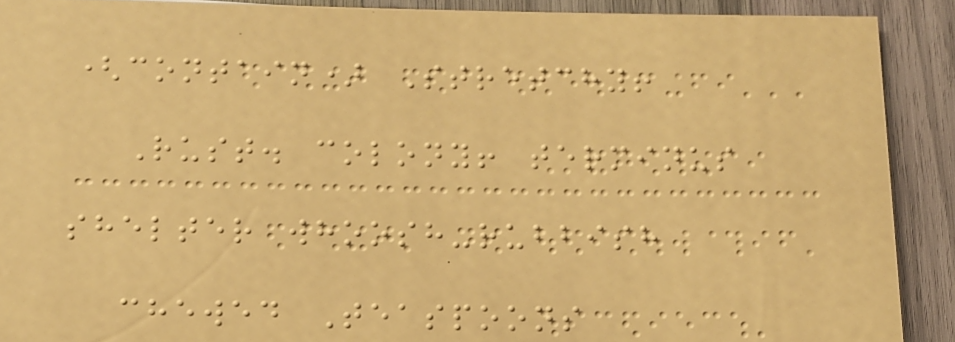(contain) Stretchy!
Rust. colony! terminus
shelter whoosh-rubbish
chewed Teaspoons
